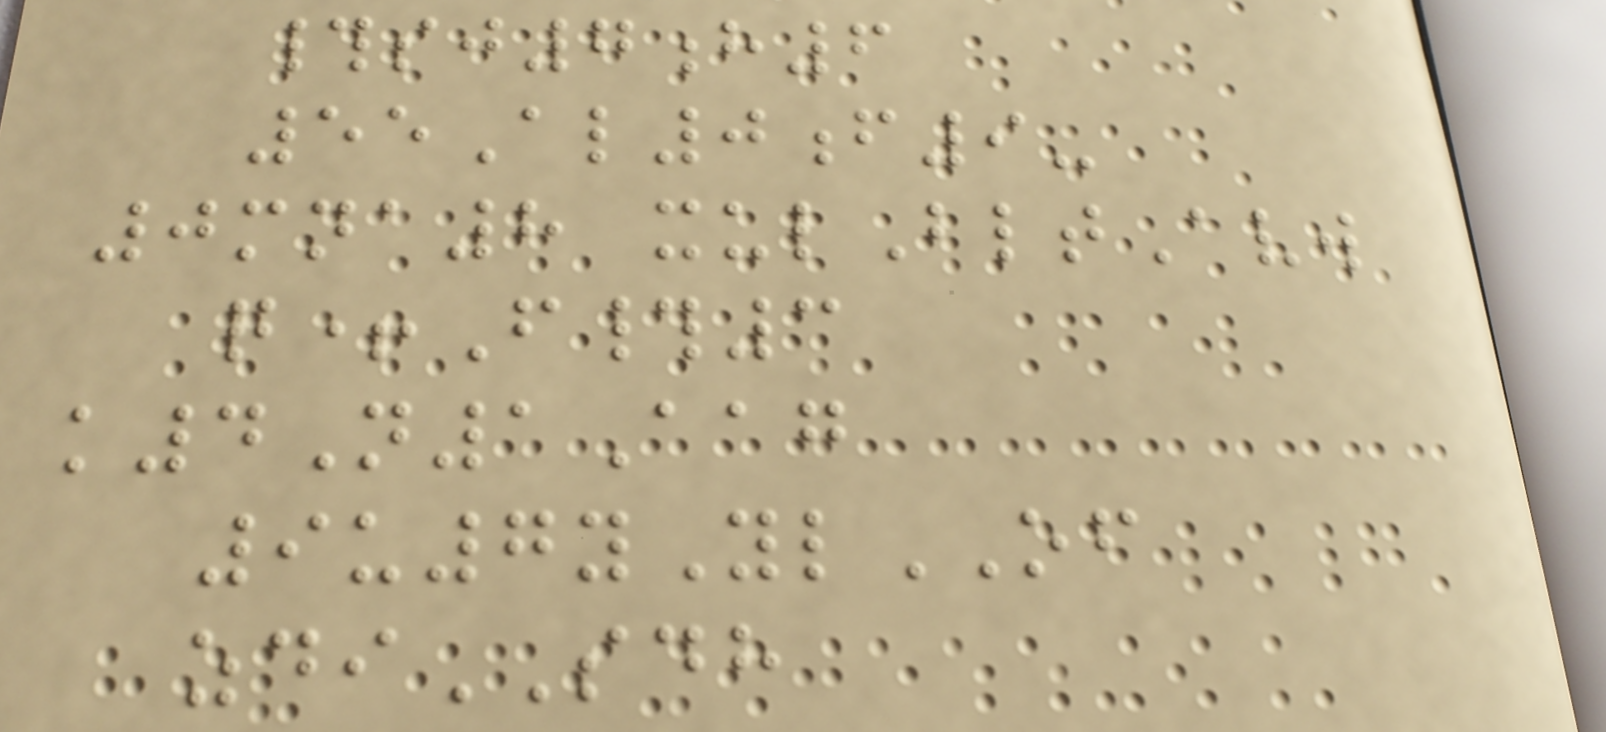#sj7h6
55Al0f9-
0mna8 xulBltAvw
q+F#3
k4N1Aag
9u7yYlOF
zdiSDH
